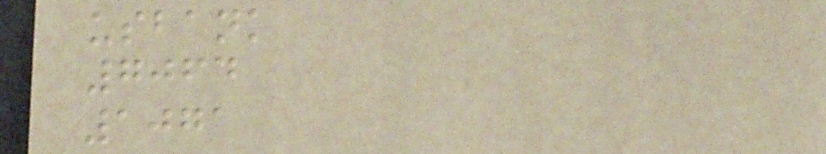usbank
7064
1071
